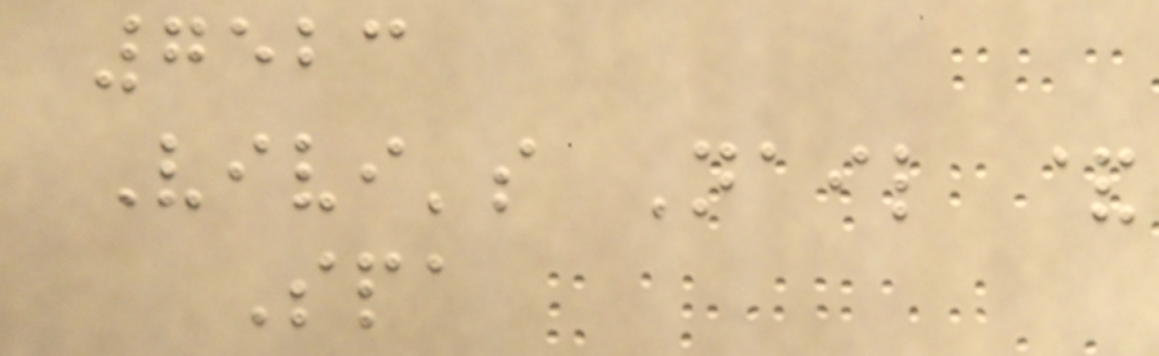7523
Vivi's Nail &
Spa
